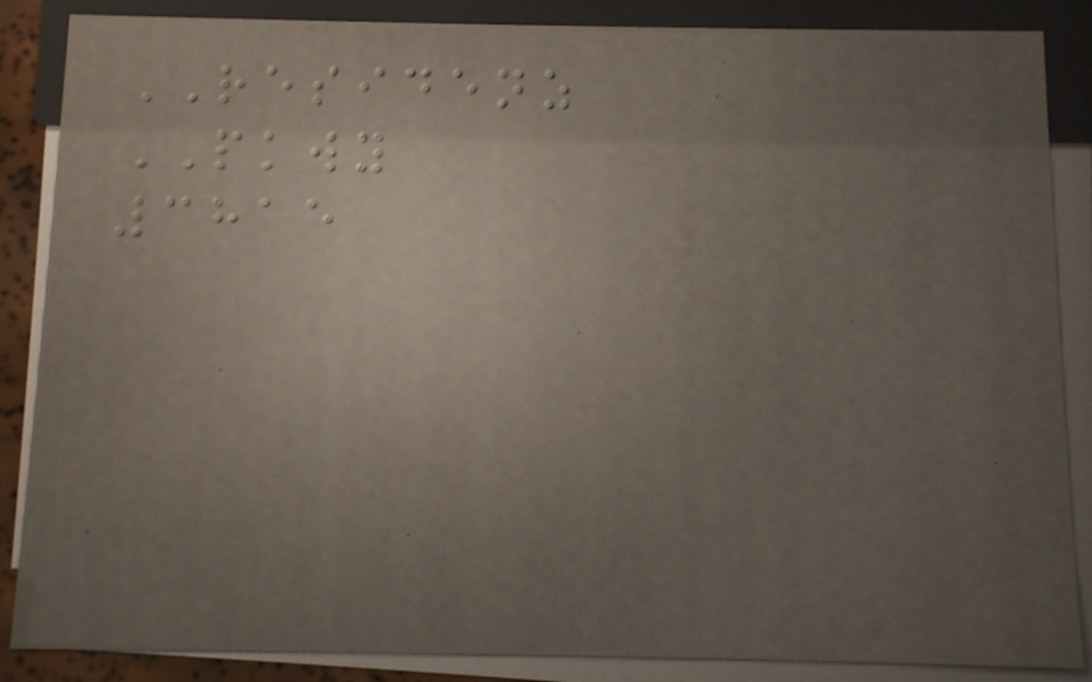RESIDENZ
PKWY
3815
